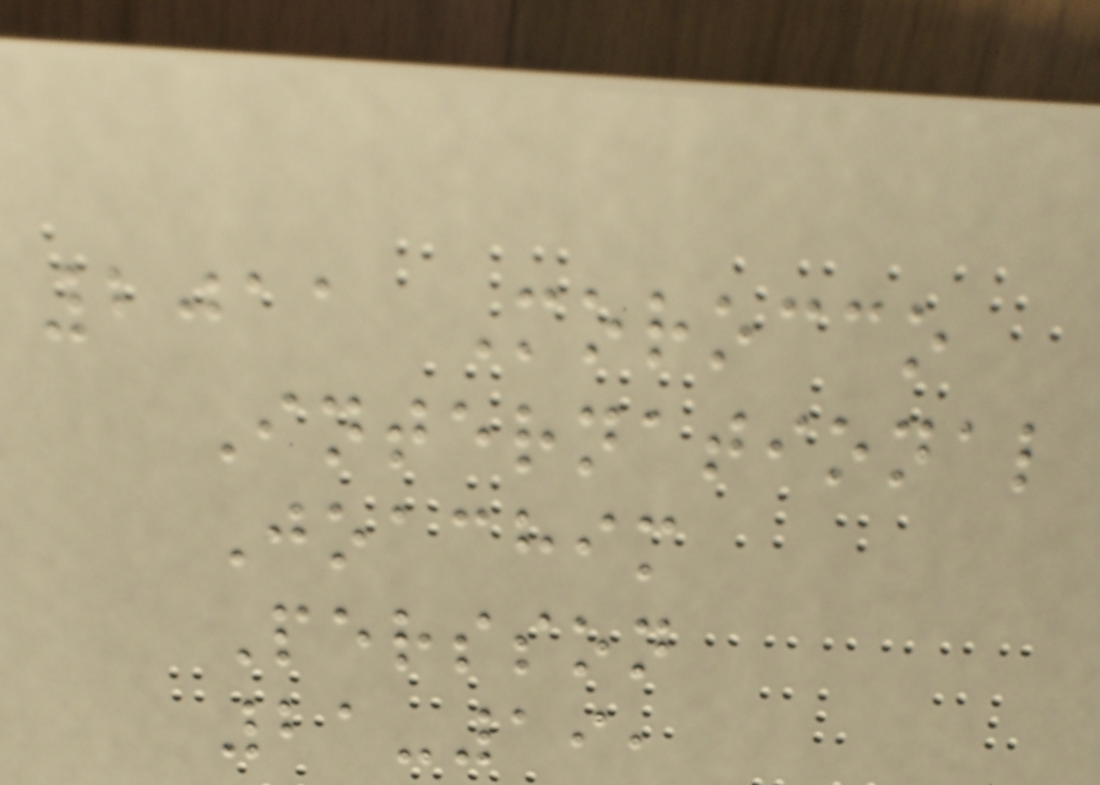2011 Morocco
International
Joachim
Persson
21-19,
